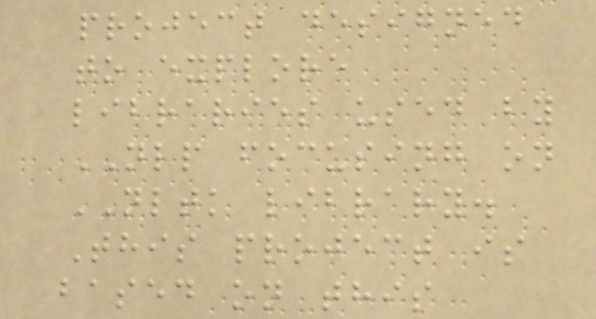project designed
to explore
libraries used by
NLP focusing on
NLTK library.
This project is
based on this
